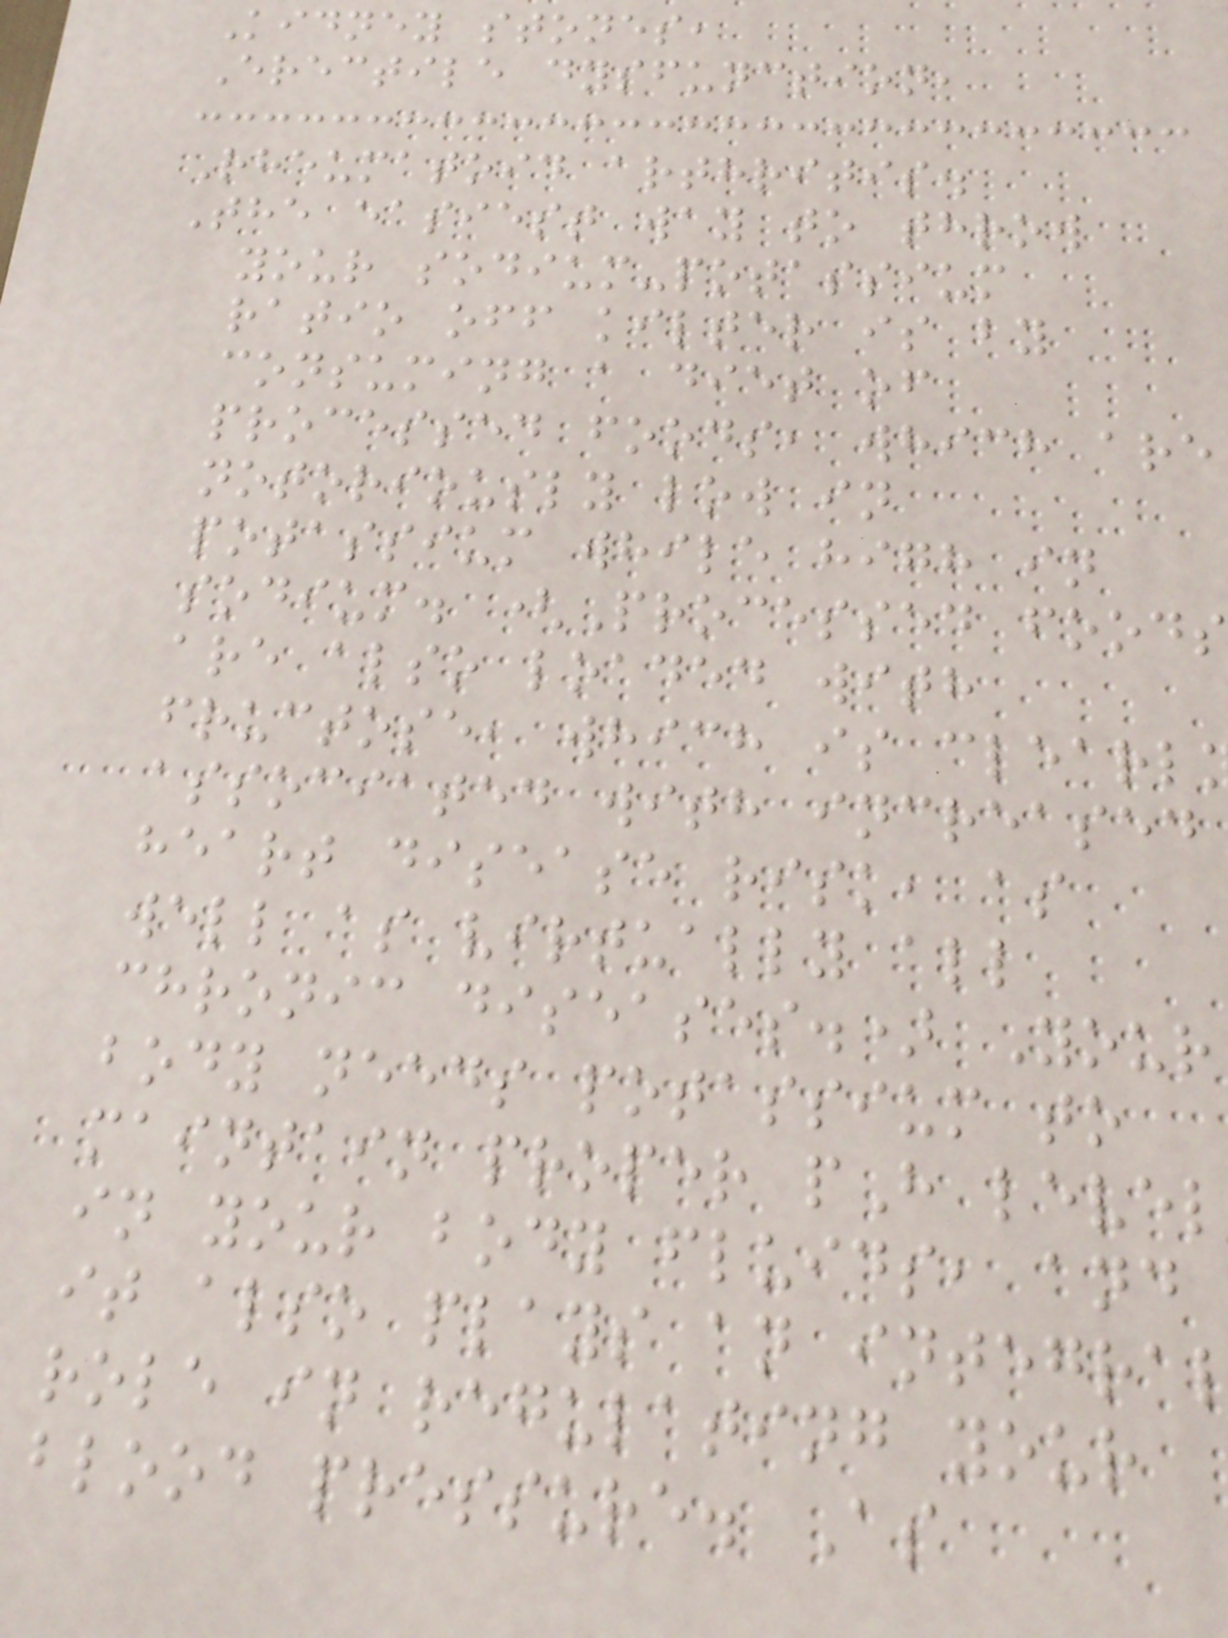Kidney stones,
Erectile dysfunction,
Rheumatoid arthritis.
The easiest way to throw
your sodium-potassium
ratio off kilter is by
consuming a diet of
processed foods, which are
notoriously low in
potassium while high in
sodium. (Processed foods
are also loaded with
fructose, which is clearl
associated with increased
heart disease risk, as
well as virtually all
chronic diseases.) Your
body needs potassium to
maintain proper pH level
in your body fluids, and
it also plays an integra
role in regulating your
blood pressure. As
